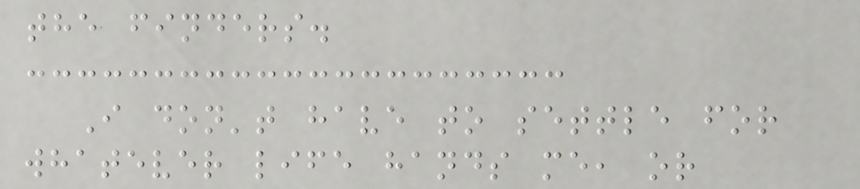the finders.
I don't have to settle for
whatever life hands me, or
